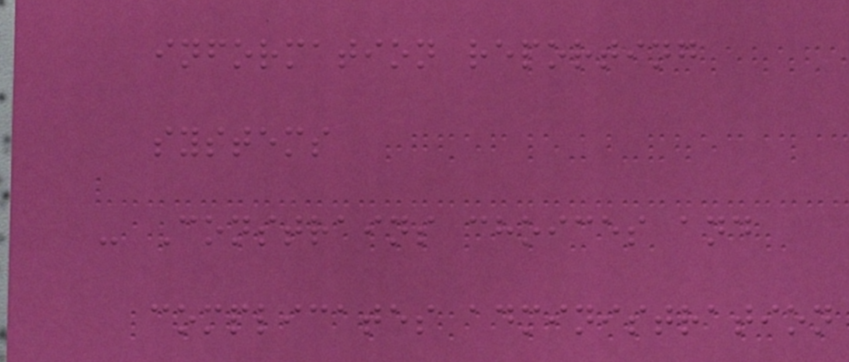information reporting
systems
- Constrains choices and
complicates administration
